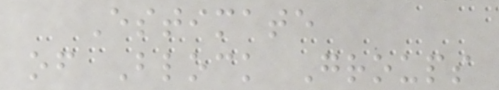Estimate
of Block Groups
